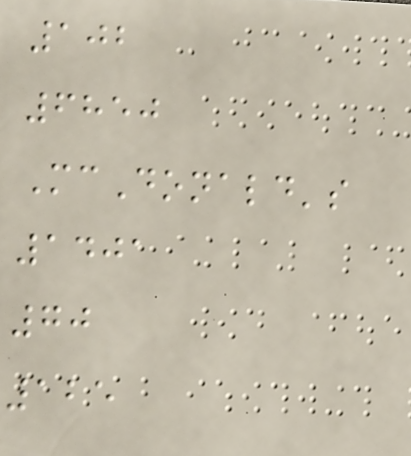102
6850
McDonald's
1401
70
125
